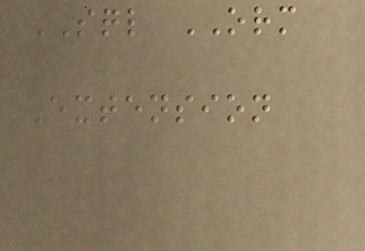SQL ORM
Extension
